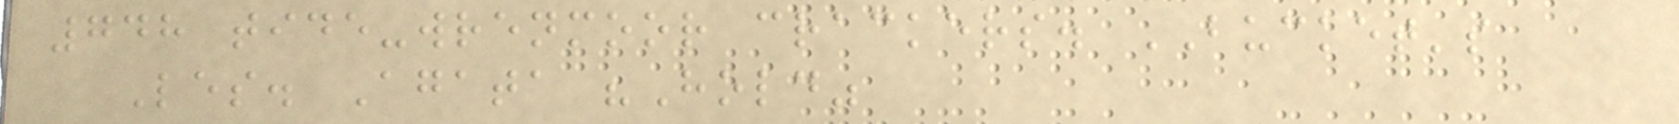748 tide-wrenmoor crackers. BUCKET's
Les. Agata "Hold"
